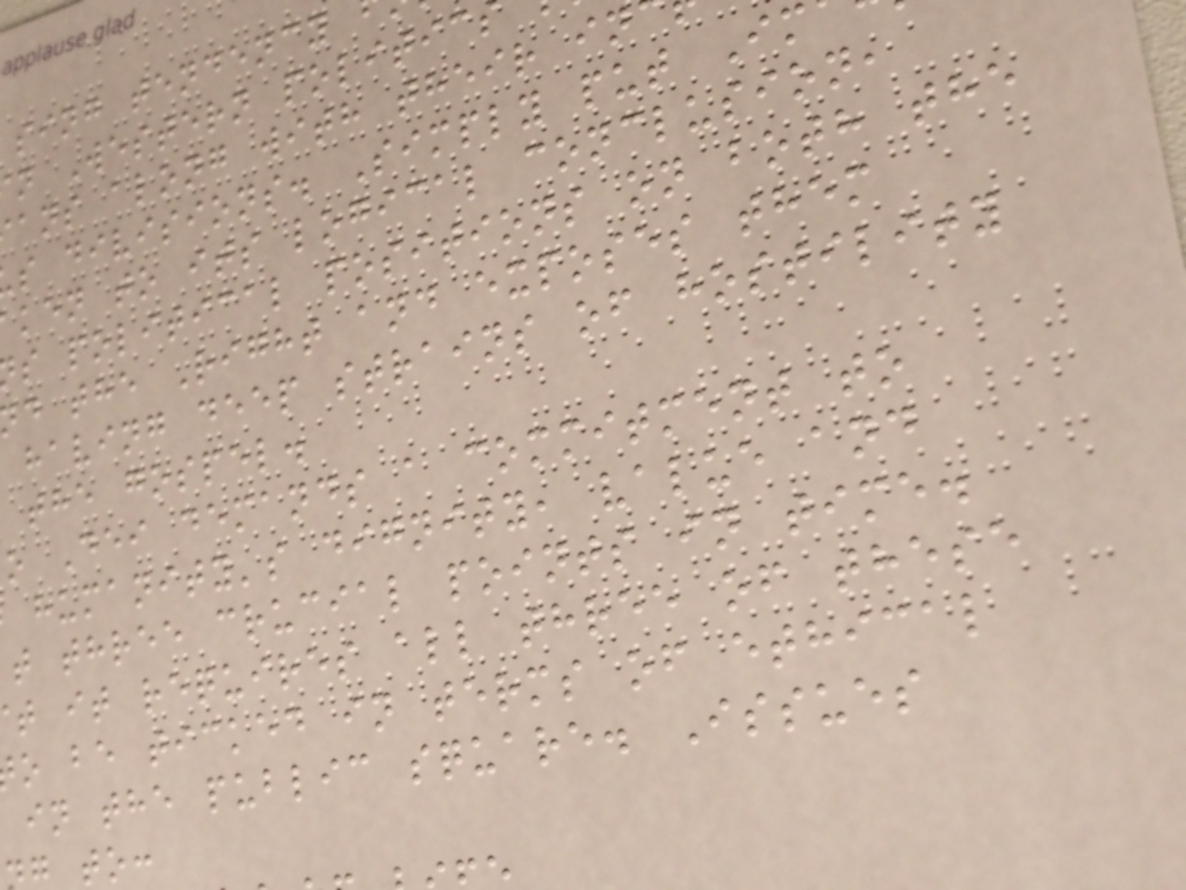sing tendency
n Western politic
ans along with their in
s divisions. Simply put Im
ken to its logical conclusion,
s political positions on both the
d the Right and exposes them
having deep strains of hostility
the gospel.
o Dei demands a commitment to
humanity's dignity, value and
t three crucial points in time.
t it requires all three of these
o be ticked in terms of ethical
in the public square. Issues
